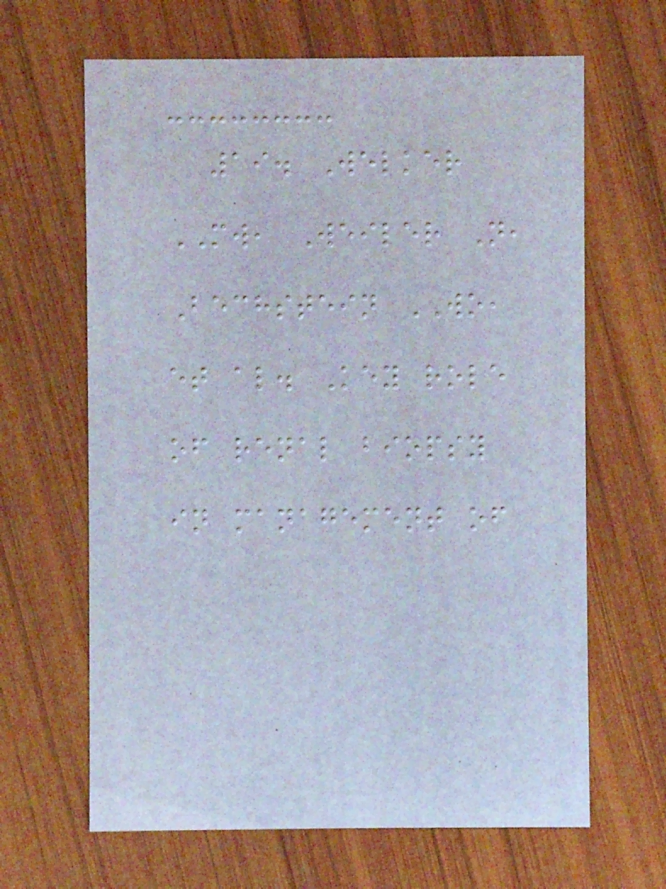19. Welker
MW, Weiler N,
Bechstein WO,
et al. Key role
of renal biopsy
in management of
